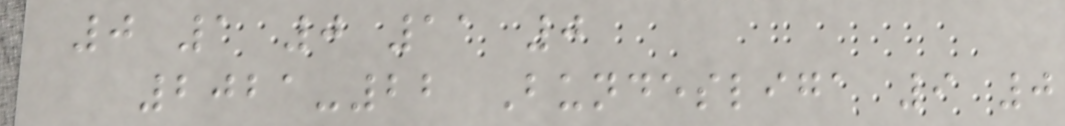0 1 0 11 0
2021-22 Bundesliga 9 0
